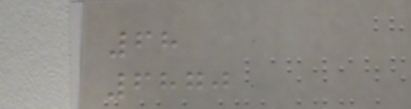68
6870
